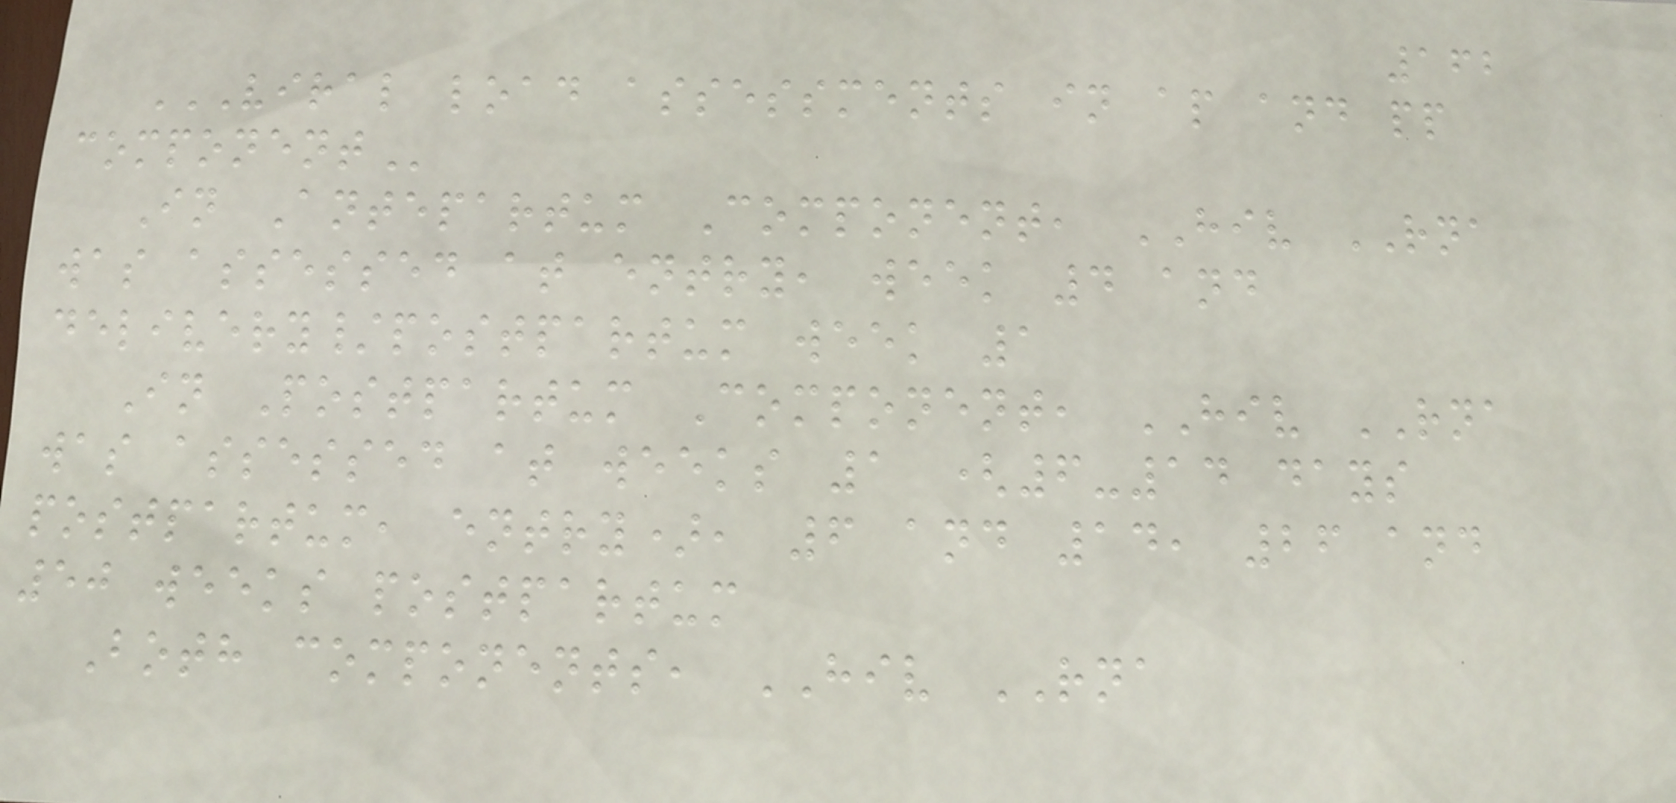162
VIRAL LOAD ASSESSMENTS IN AP AND PP
COMPONENT
In Antepartum Component, HIV RNA
was assessed at entry, week 4 and
delivery/postpartum week 1
In Postpartum Component, HIV RNA
was assessed at weeks 1 (6-14 days
postpartum, entry), 6 and 14, 26 and
50 weeks postpartum
Both components, HIV RNA
